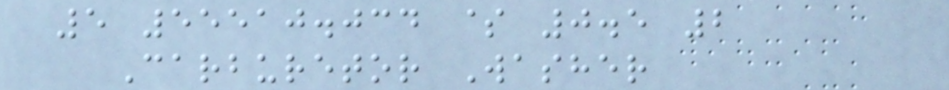5 55510.034 $ 0.5 2
Carburetor Washer
